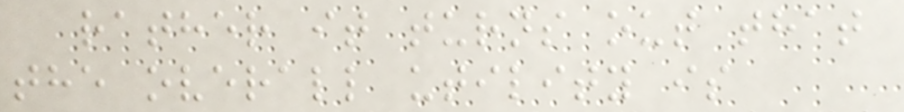rather it turns out that
the overall utility is
